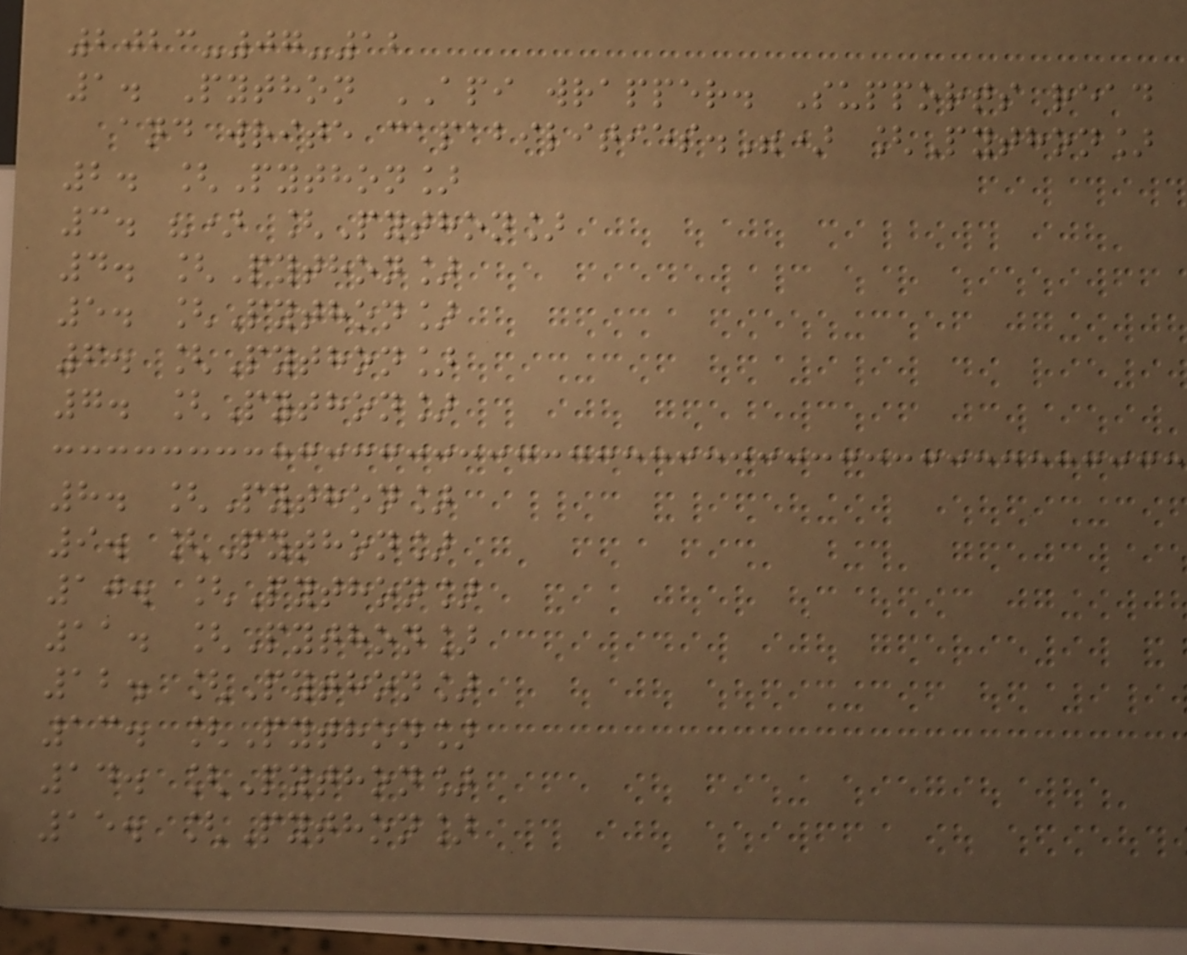2023-07-12
1. Python API wrapper. Supports read
and write capabilities.") [Python]
2. [Python]
3. ") [Python]
4. [Python]
5. [Python]
6. [Python]
7. [Python]
8. [Python]
9. [Python]
10. [Python]
11. [Python]
12. [Python]
13. [Python]
14. [Python]
15. [Python]
